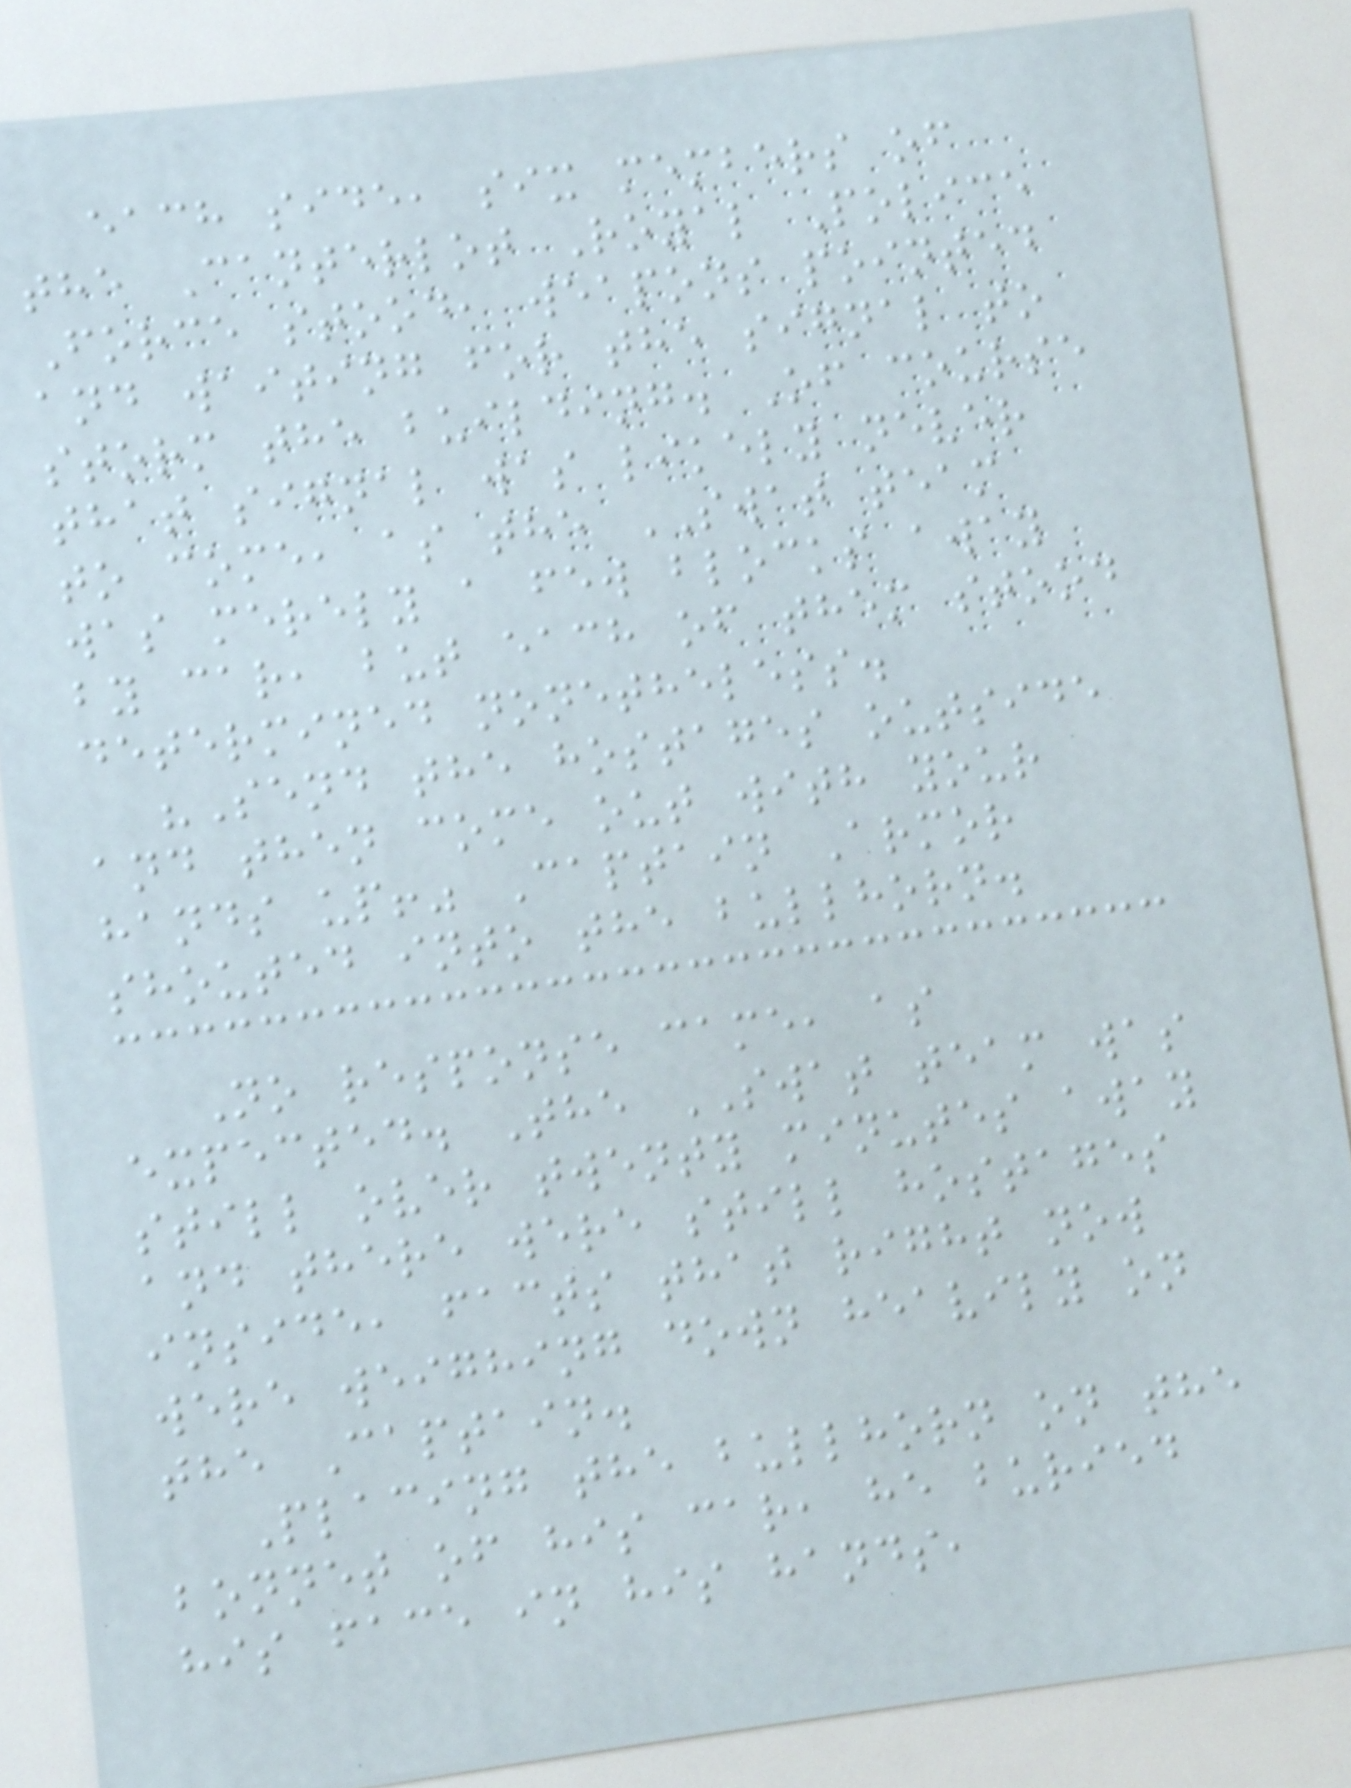each side, six members of
the Canterlot Royal Police
Force stood, weapons pointed
and waiting for the signal to
storm the building. Of course
that signal was likely never
to come, as the SWAT team
was merely a few blocks away
by car, but each of them stood
determined nonetheless.
"Send the hostages outside
and then come out with your
hands up!" Captain Armor
shouted into the bullhorn.
No response came, as
expected. The SWAT team was
still over twenty minutes away
and there were still hostages
inside, facts that right now
were weighing down heavily on
the Captain.
Placing the bullhorn on the
bonnet of his car, he buried
his face in his hands,
